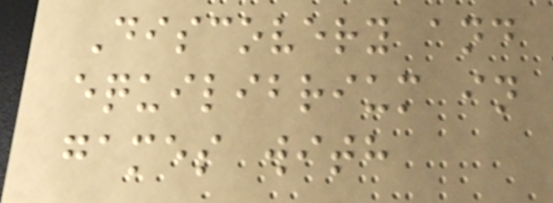Discovery and
equilibrium in
games with
